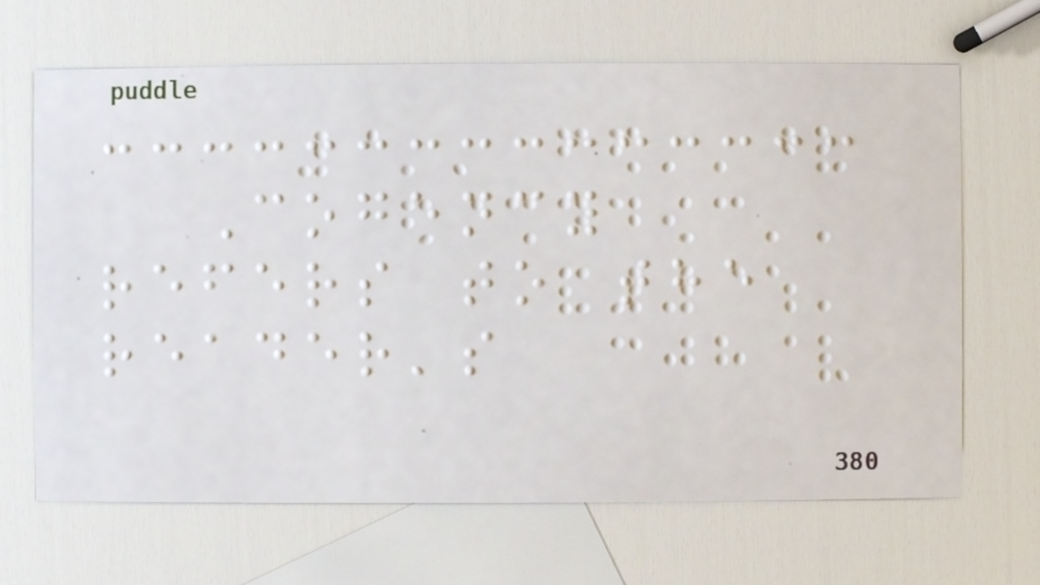Cogency
refers to the
reader's
